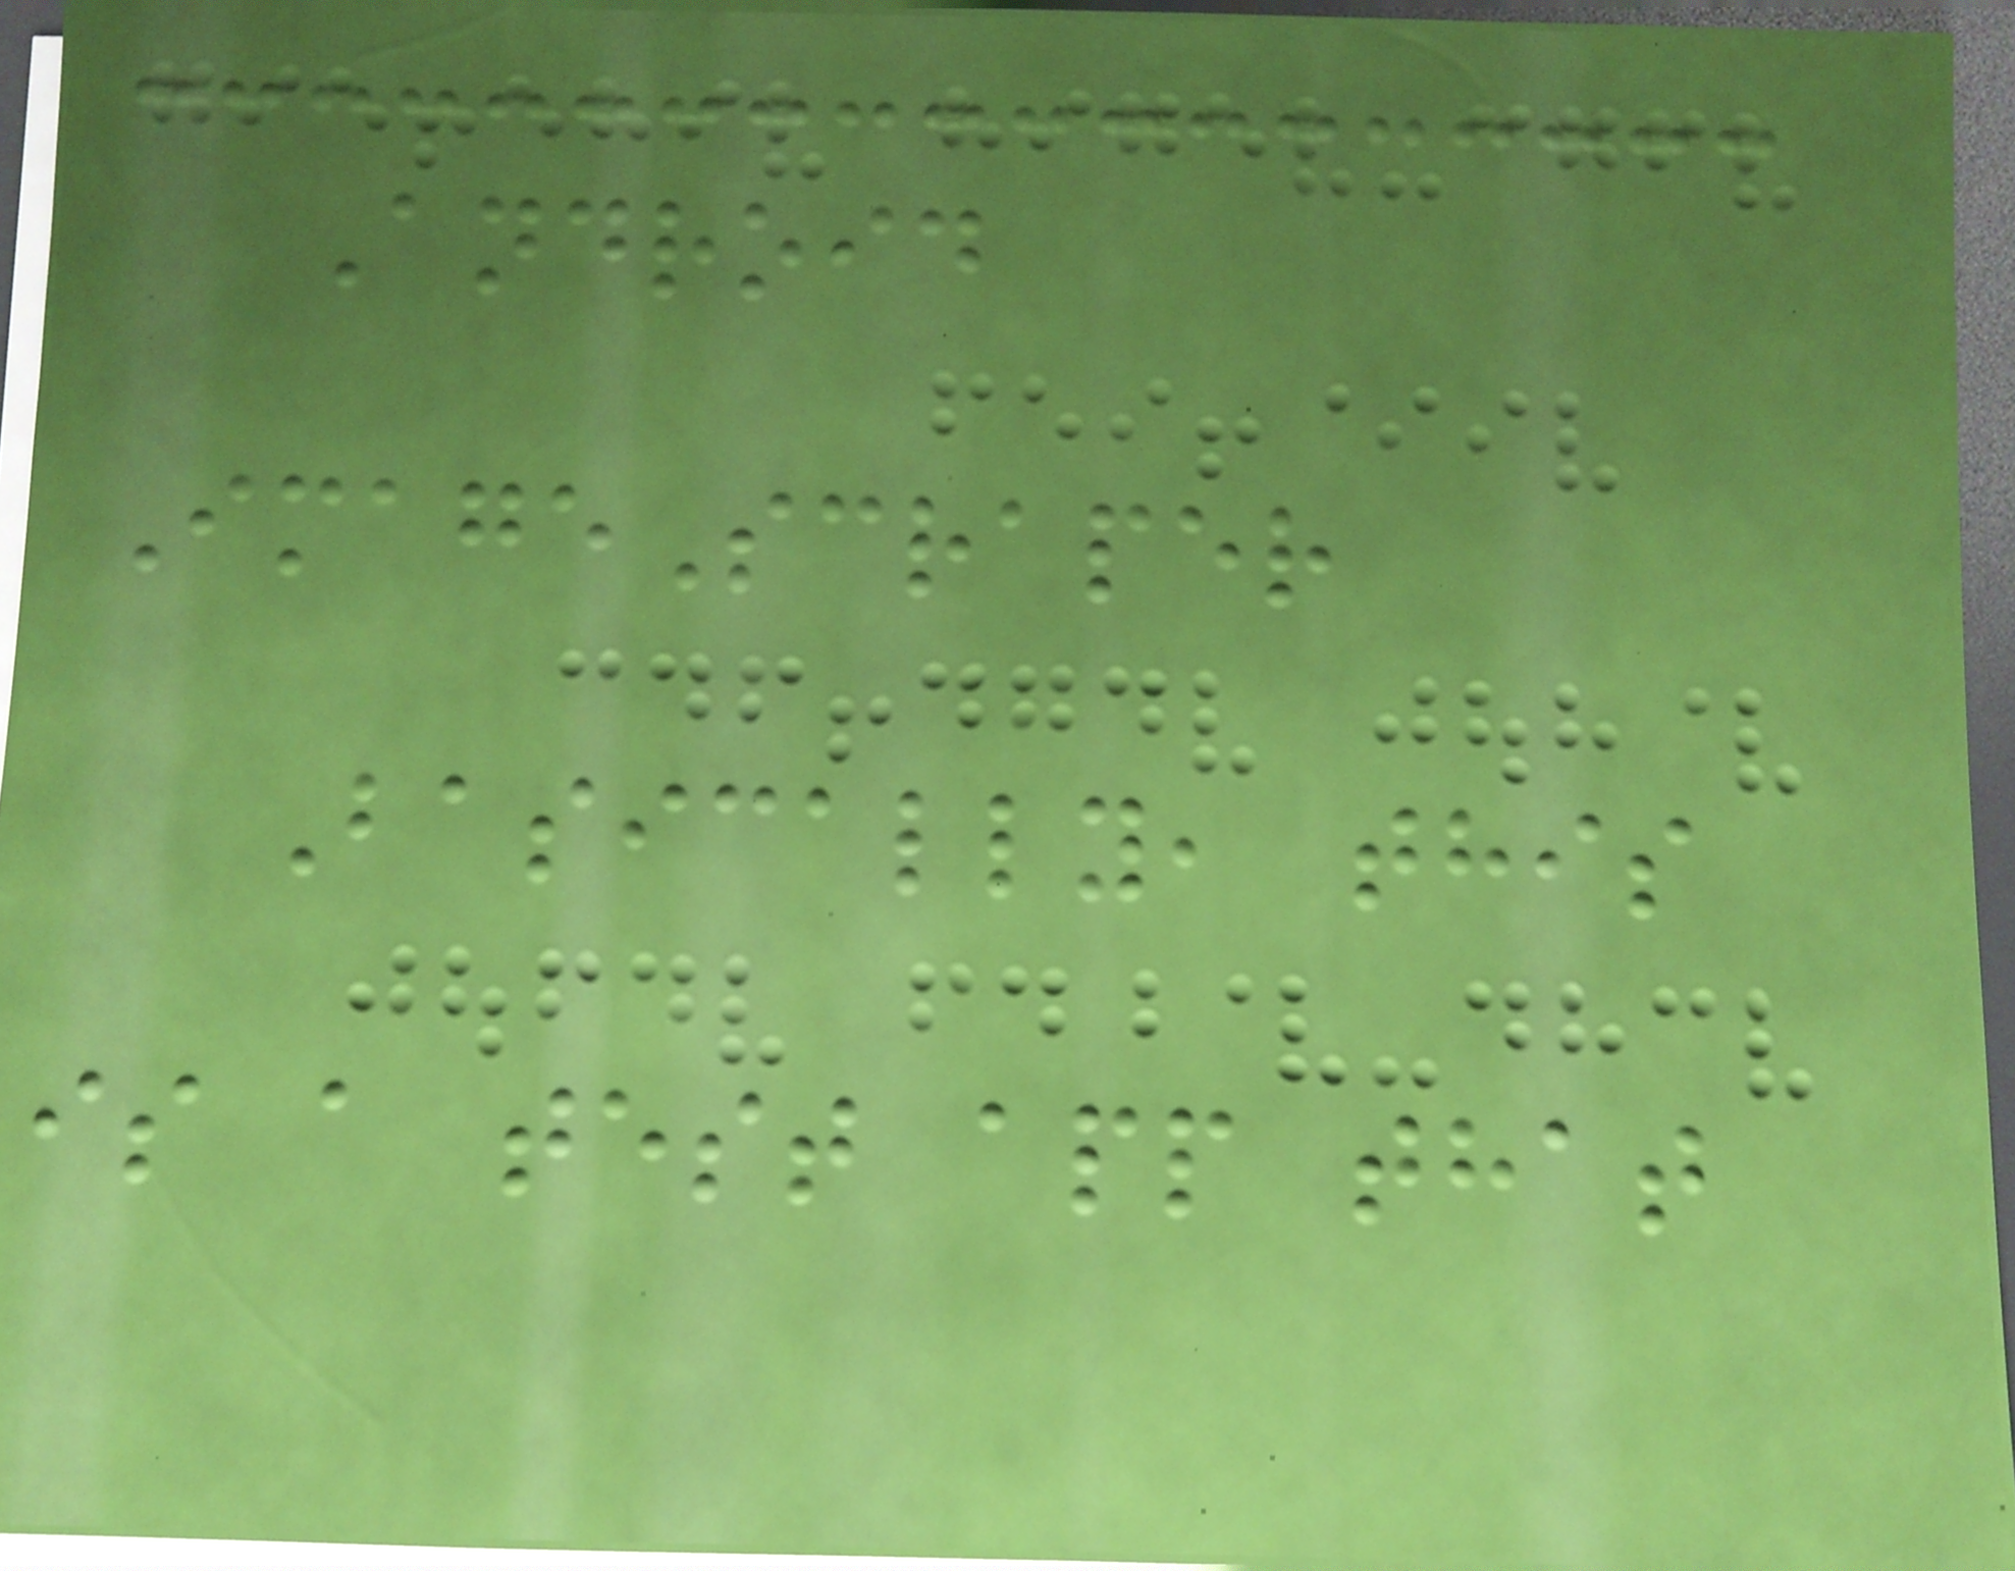Android
ImageScraper
Basically, this
is a test app that
